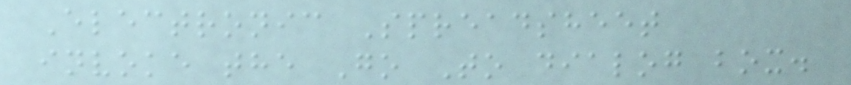Electronic Spreadsheet
invoke the Go To dialog box.
